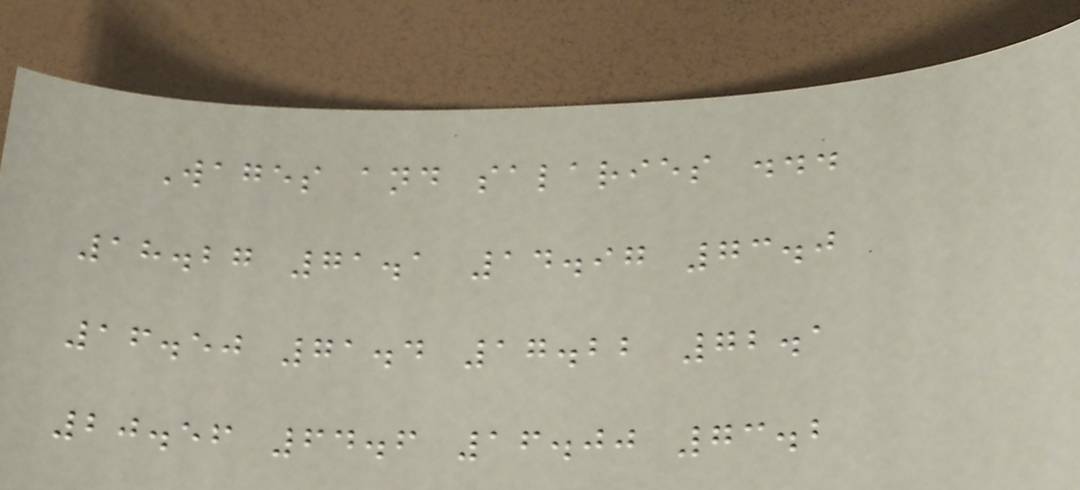Wages and salaries ...
18.27 71.1 14.97 73.0
16.50 71.4 17.22 72.1
20.56 64.6 16.00 73.2
